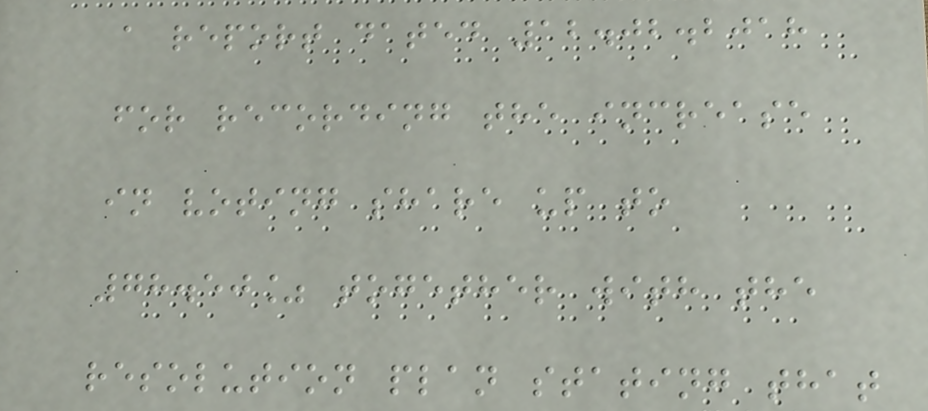a report dated 12.02.2018
for recording the increase
in voting share up to
78.50% together with the
resolution plan stating that
